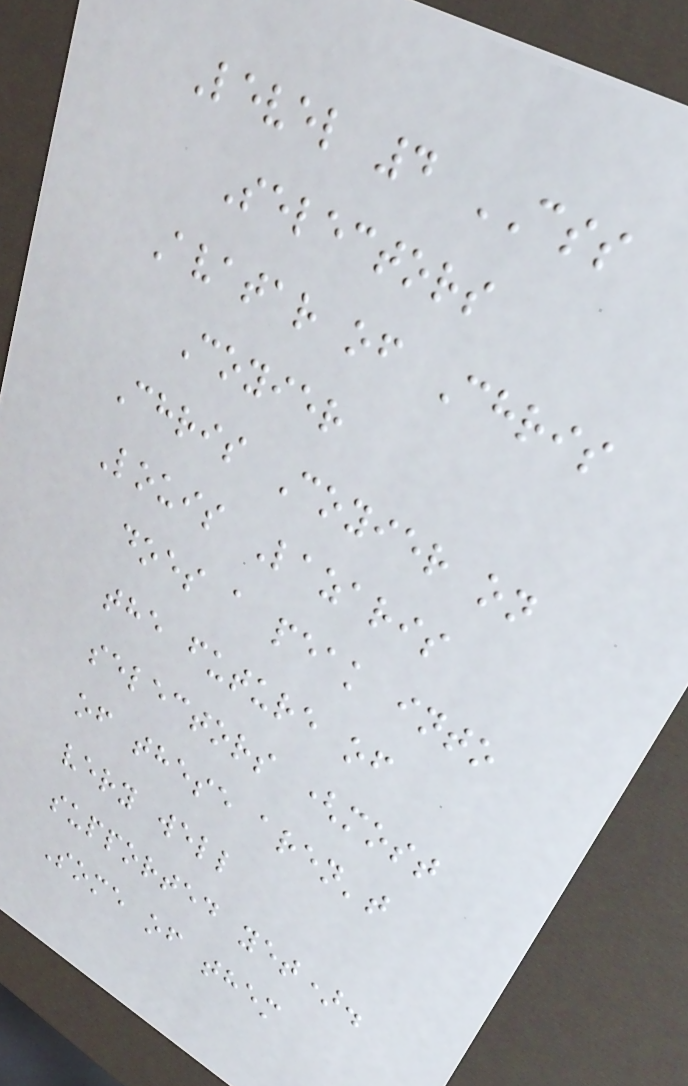Level 4 CSS
Selectors
Avatar of Chris
Coyier
Chris Coyier on
Louis Lazaris
does a peak into
the future of
selectors (most
of these aren't
very well
supported yet).
Some of them
